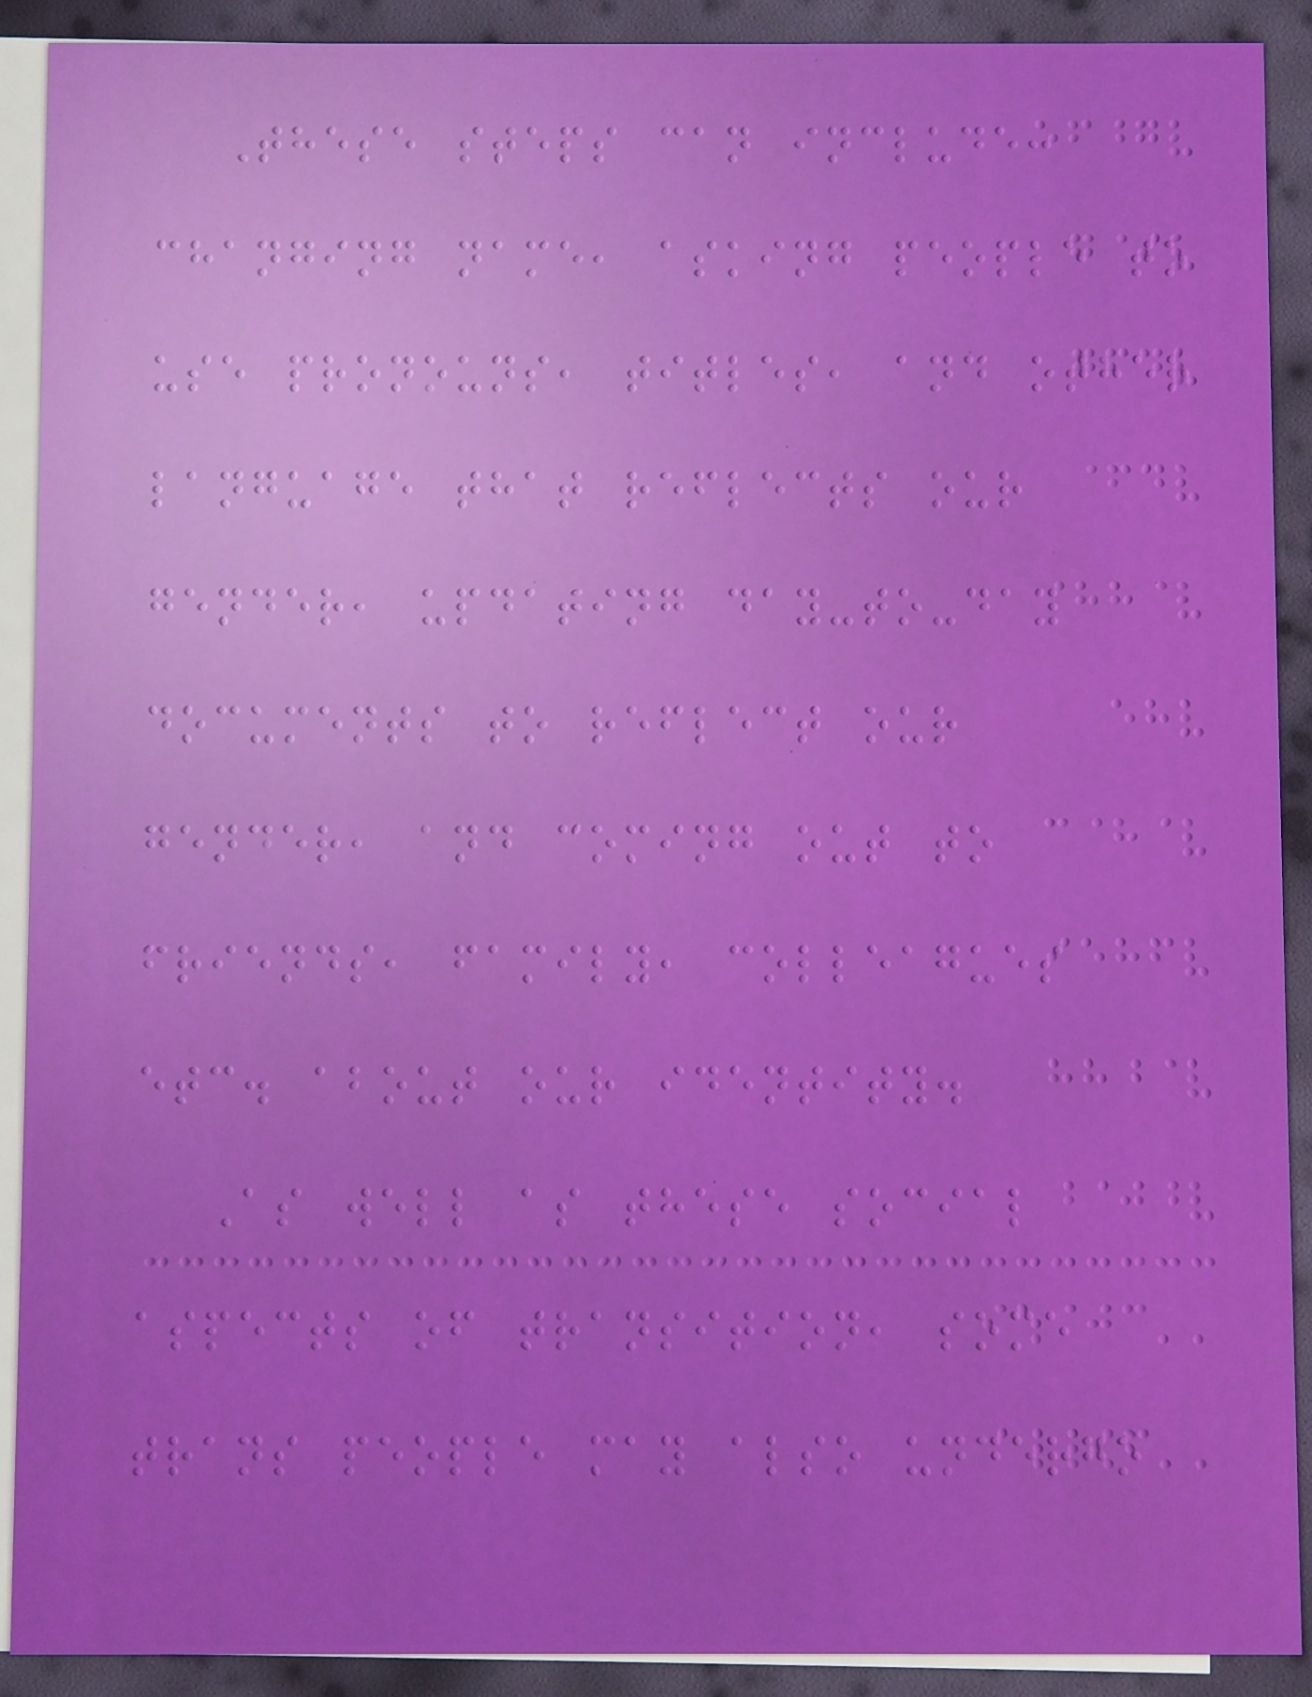These steps can include:
changing name, asking people to
use pronouns, titles, and other
language that reflects our
gender, updating day-to-day
documents to reflect our
gender, and coming out to
friends, family, colleagues
etc. about our identity.
As well as these social
aspects of transition, some
trans people may also undergo
